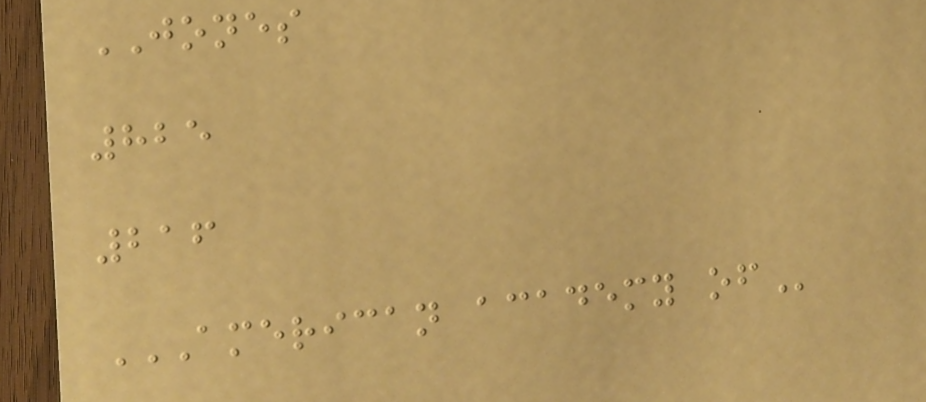JONES
825
216
AMERICAN ACADEMY OF
